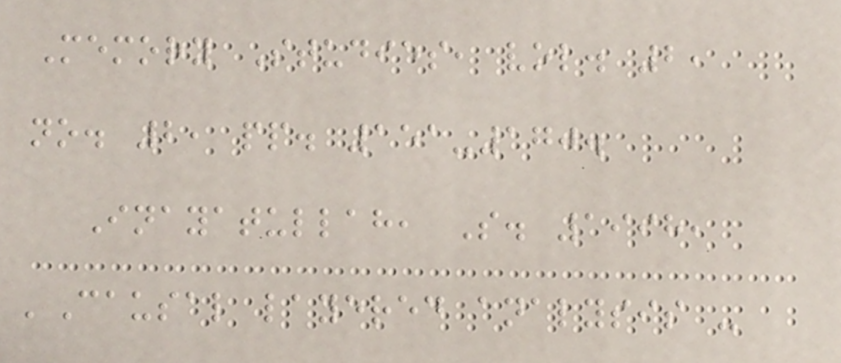Memory Studies, vol. 2,
no. 2, pp. 151-170.
Inayatullah, S. 1998,
'Causal layered analysis -
